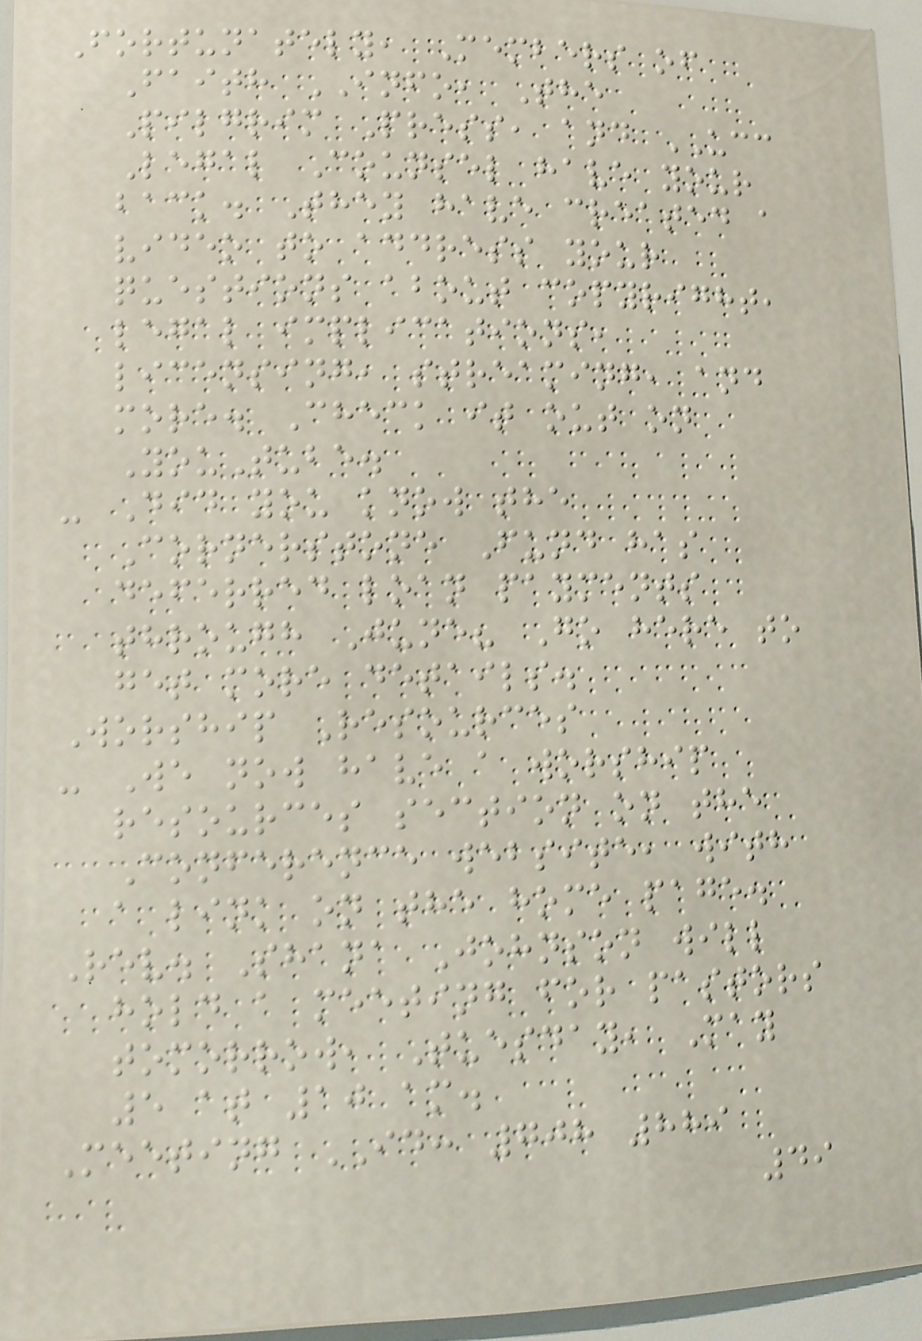Fortunately, Members of
Faith INFO, The
Pilgrim Press, and UCC
Legal Counsel have your
back. They have created a
video to address your
questions about copyright,
legal implications,
licensing, streaming, and
more. Check it out on
YouTube.
- Did you know the
Cornerstone Fund has
deferred loan payments
through June? Go here to
get more details.
Worship Resources
- We now have a worship
resources section on the
Conference website, with
a link on the home page.
Rev. Shana Johnson will
hold a meeting for pastors
tomorrow, Tuesday, May
5 at 10 am.
Meeting ID: 708 889
49
